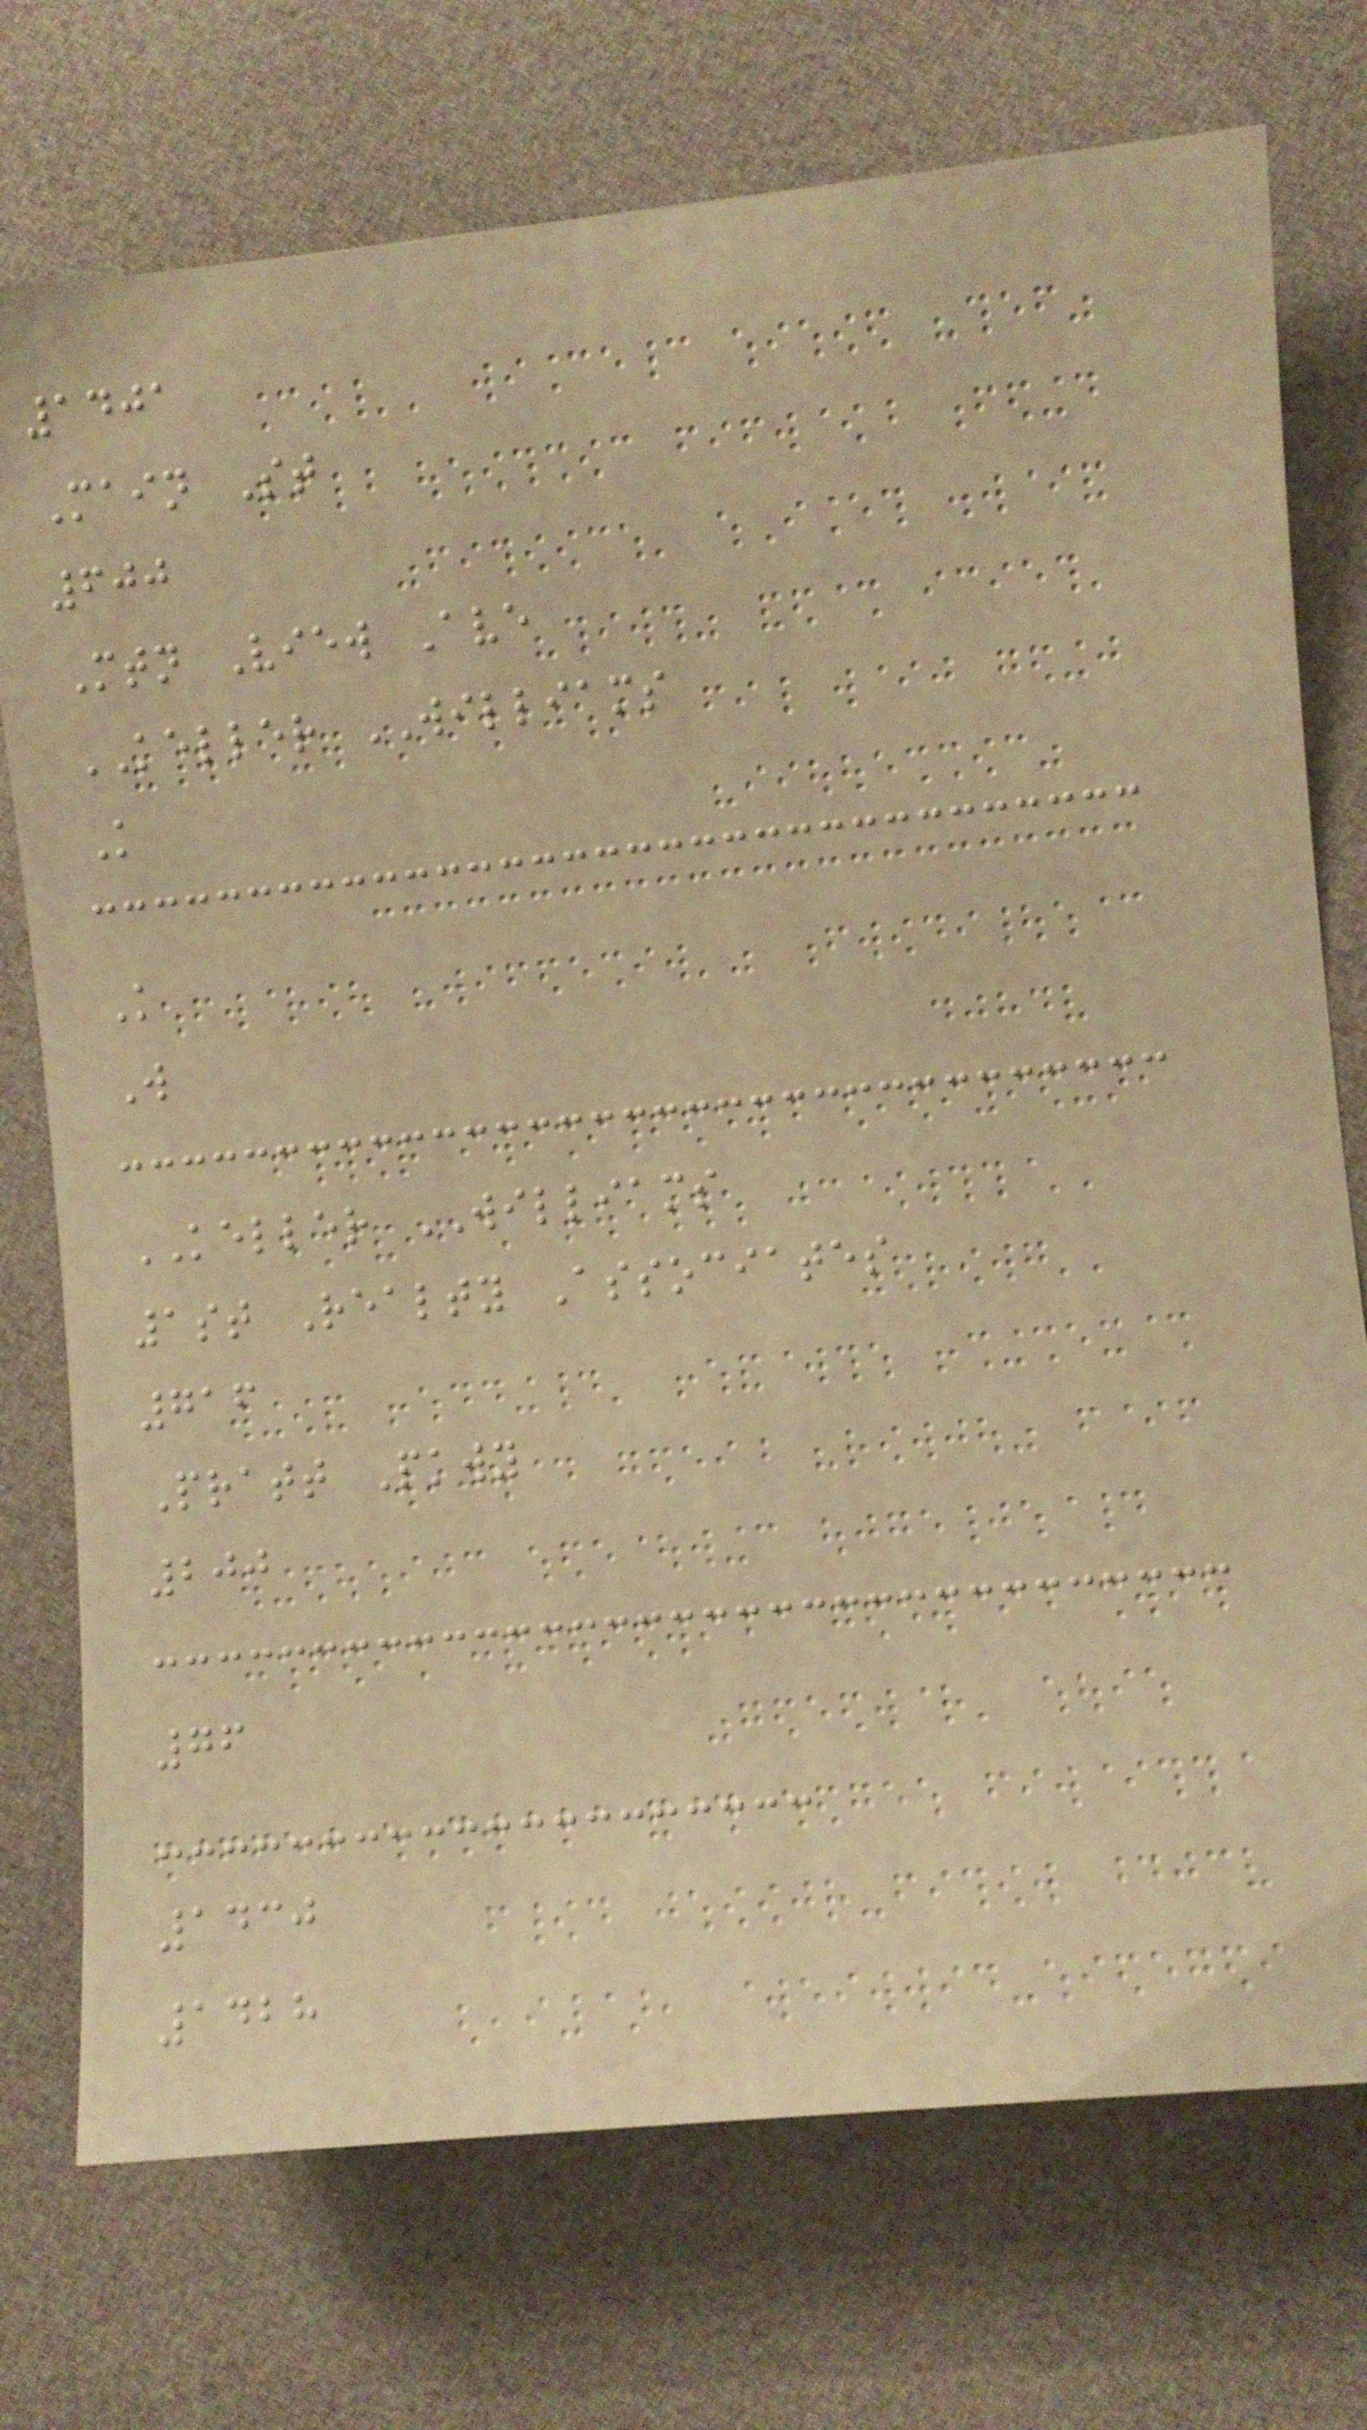1401
Main St
600
Mtn View Ave
KELLER WILLIAMS
K
K
W
KELLER WILLIAMS
1st Realty Associates
716
Pratt Pkwy
200
76
1430
1428
